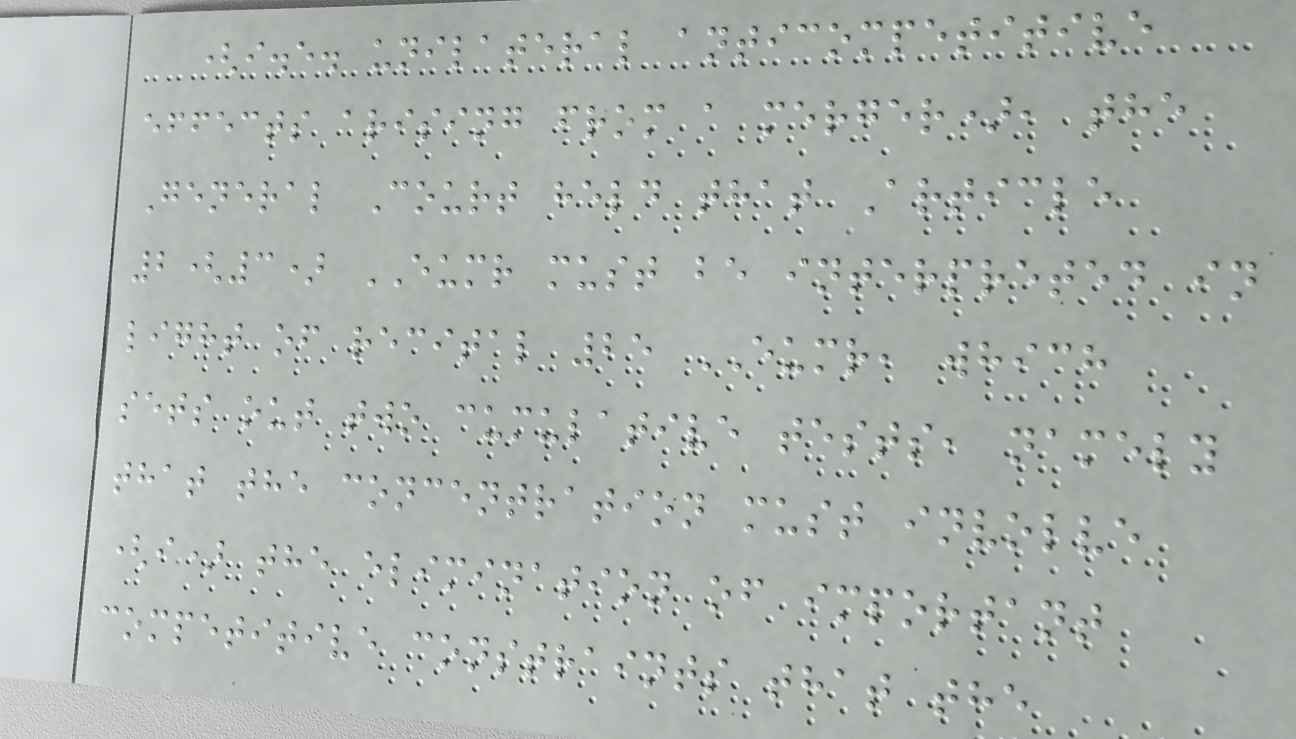(i.e. unilateral anticompetitive
effects arising from a merger), the
General Court held that Article
2(3) EUMR must be interpreted in
light of recital 25 EUMR, which
sets out two cumulative tests, namely
that the concentration must involve
(i) the elimination of important
competitive constraints that the
